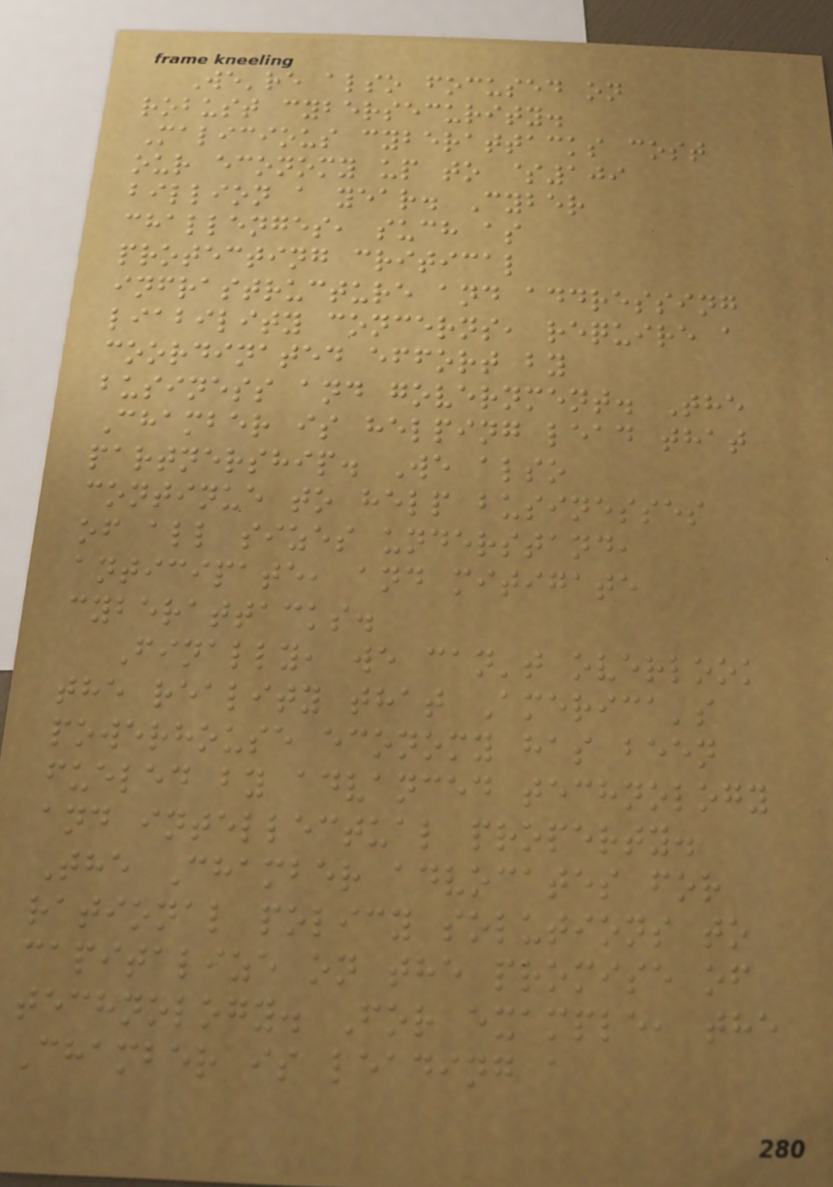We're also focused on
robust cybersecurity.
Malicious cyberattacks cost
our economy up to $109
billion a year. Cyber
challenges, such as
protecting critical
infrastructure and addressing
liability concerns, require a
coordinated effort by
business and government. The
Chamber is helping lead that
partnership. We also
continue to help businesses
of all sizes understand,
anticipate, and mitigate
cyberattacks.
Finally, we can't overlook
the reality that America's
powerhouse economy has been
fueled by advanced technology
and intellectual property.
The Chamber advocates for
rational policy solutions to
capitalize on the promise of
technology. For example, the
Chamber is leading a
